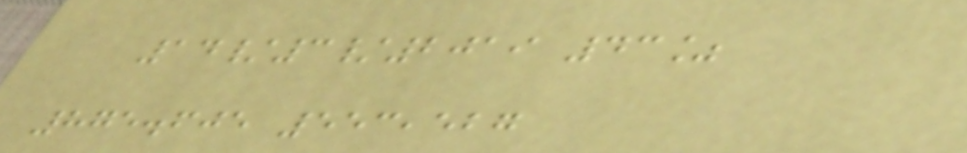14/3/2019 43%
875.605 553,527
